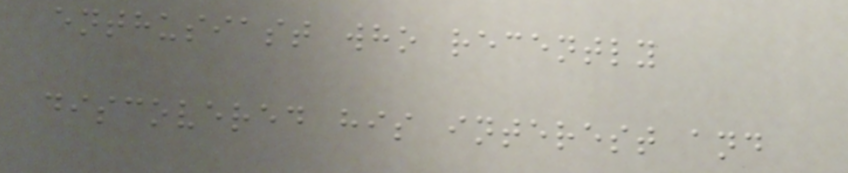enthusiast who recently
discovered his interest and
